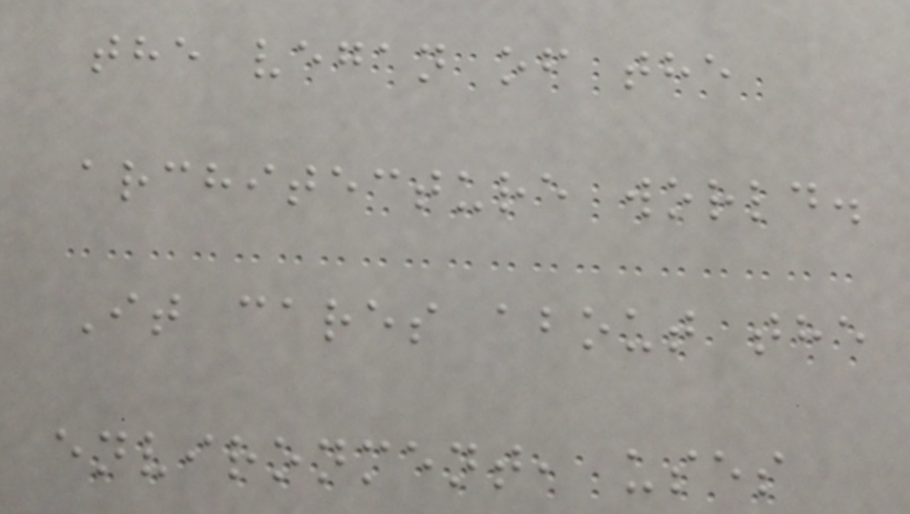the vegan of the
architecture world.
It cares about the
environment, uses
